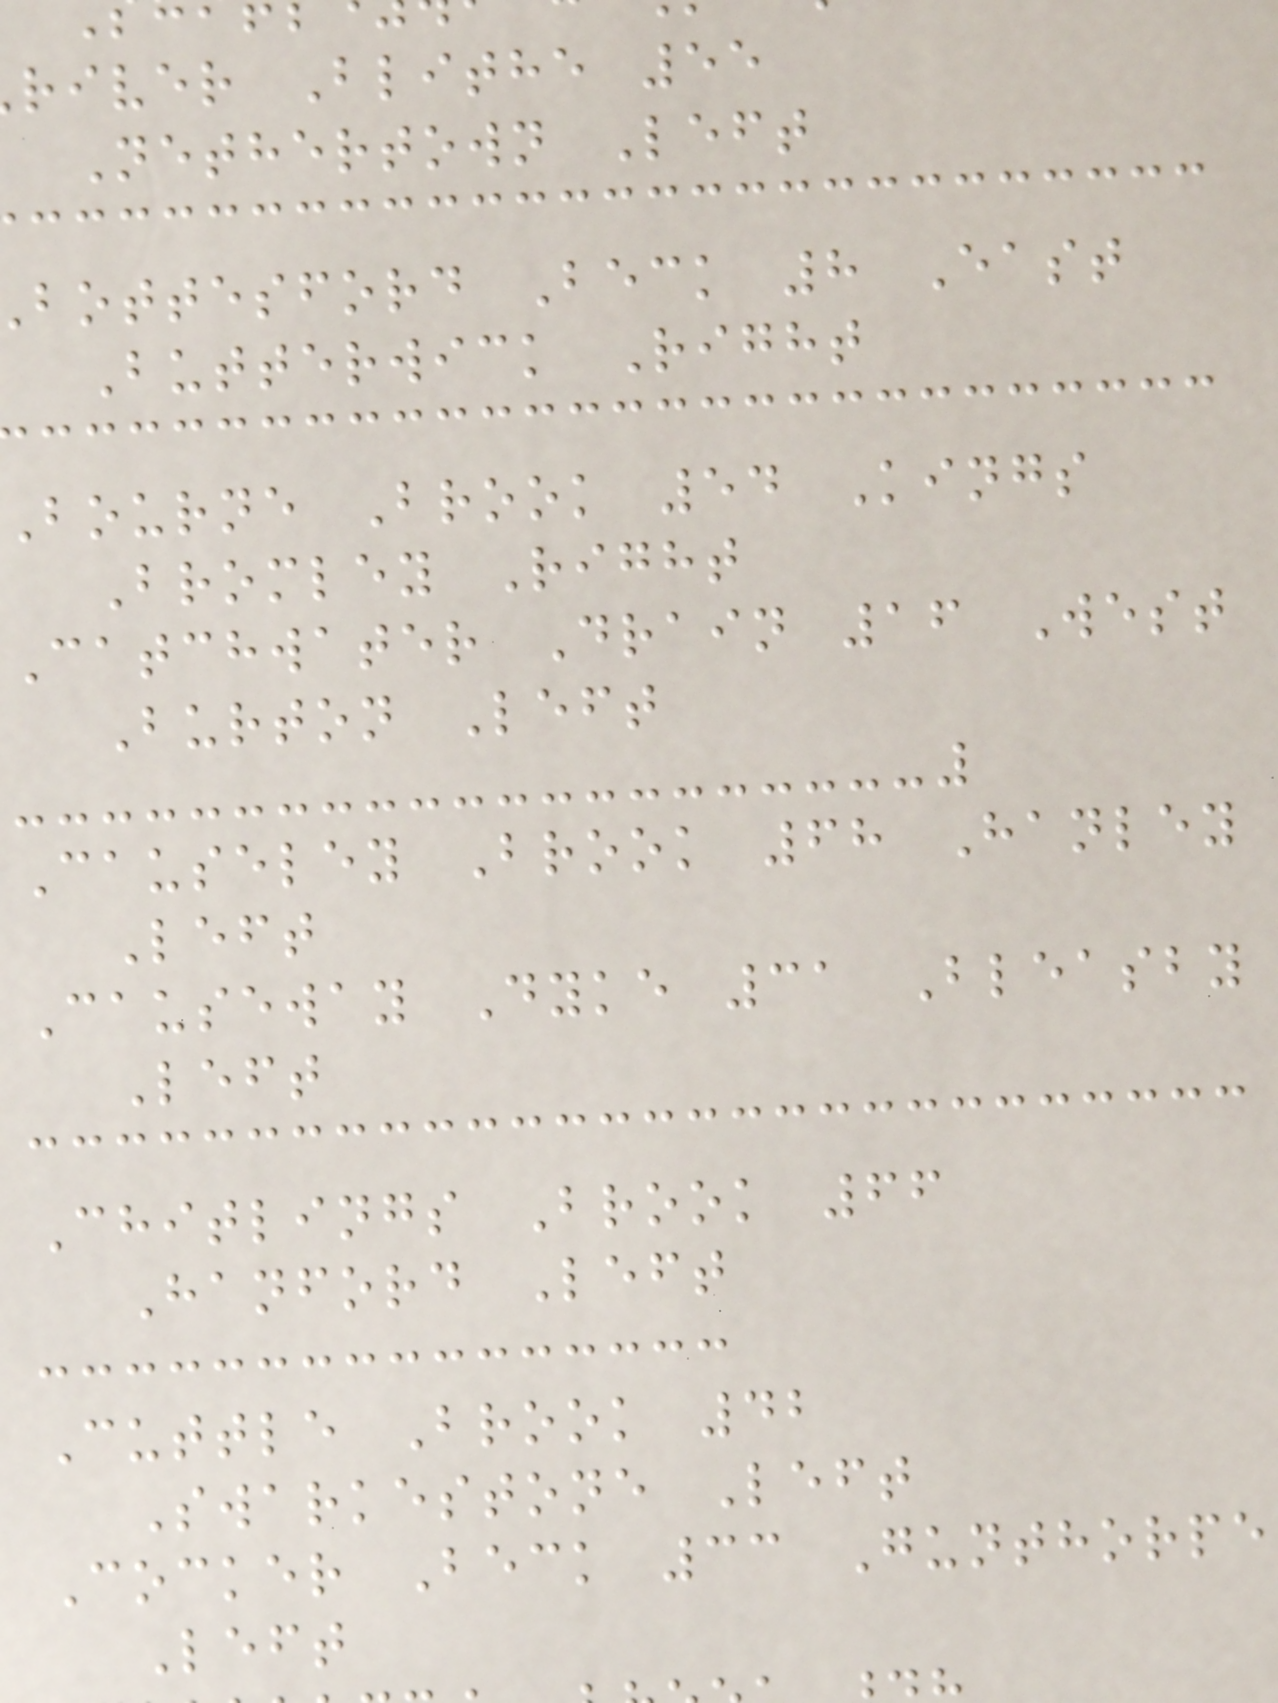river Blithe 55
Nethertown Left
bottesford Beck 8 East
Butterwick Right
bourne Brook 54 Kings
Bromley Right
Catchwater Drain 16 West
Burton Left
Causeley Brook 68 Hanley
Left
Causeway Dyke 31 Bleasby
Left
Chitlings Brook 66
Hanford Left
Cuttle Brook 42
Swarkestone Left
Cocker Beck 33 Gunthorpe
Left
